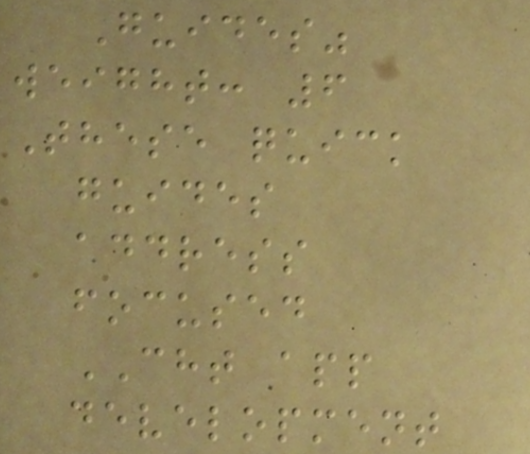Guides"
weight: 6
These quick
guides
address
focused
CHT app
development
